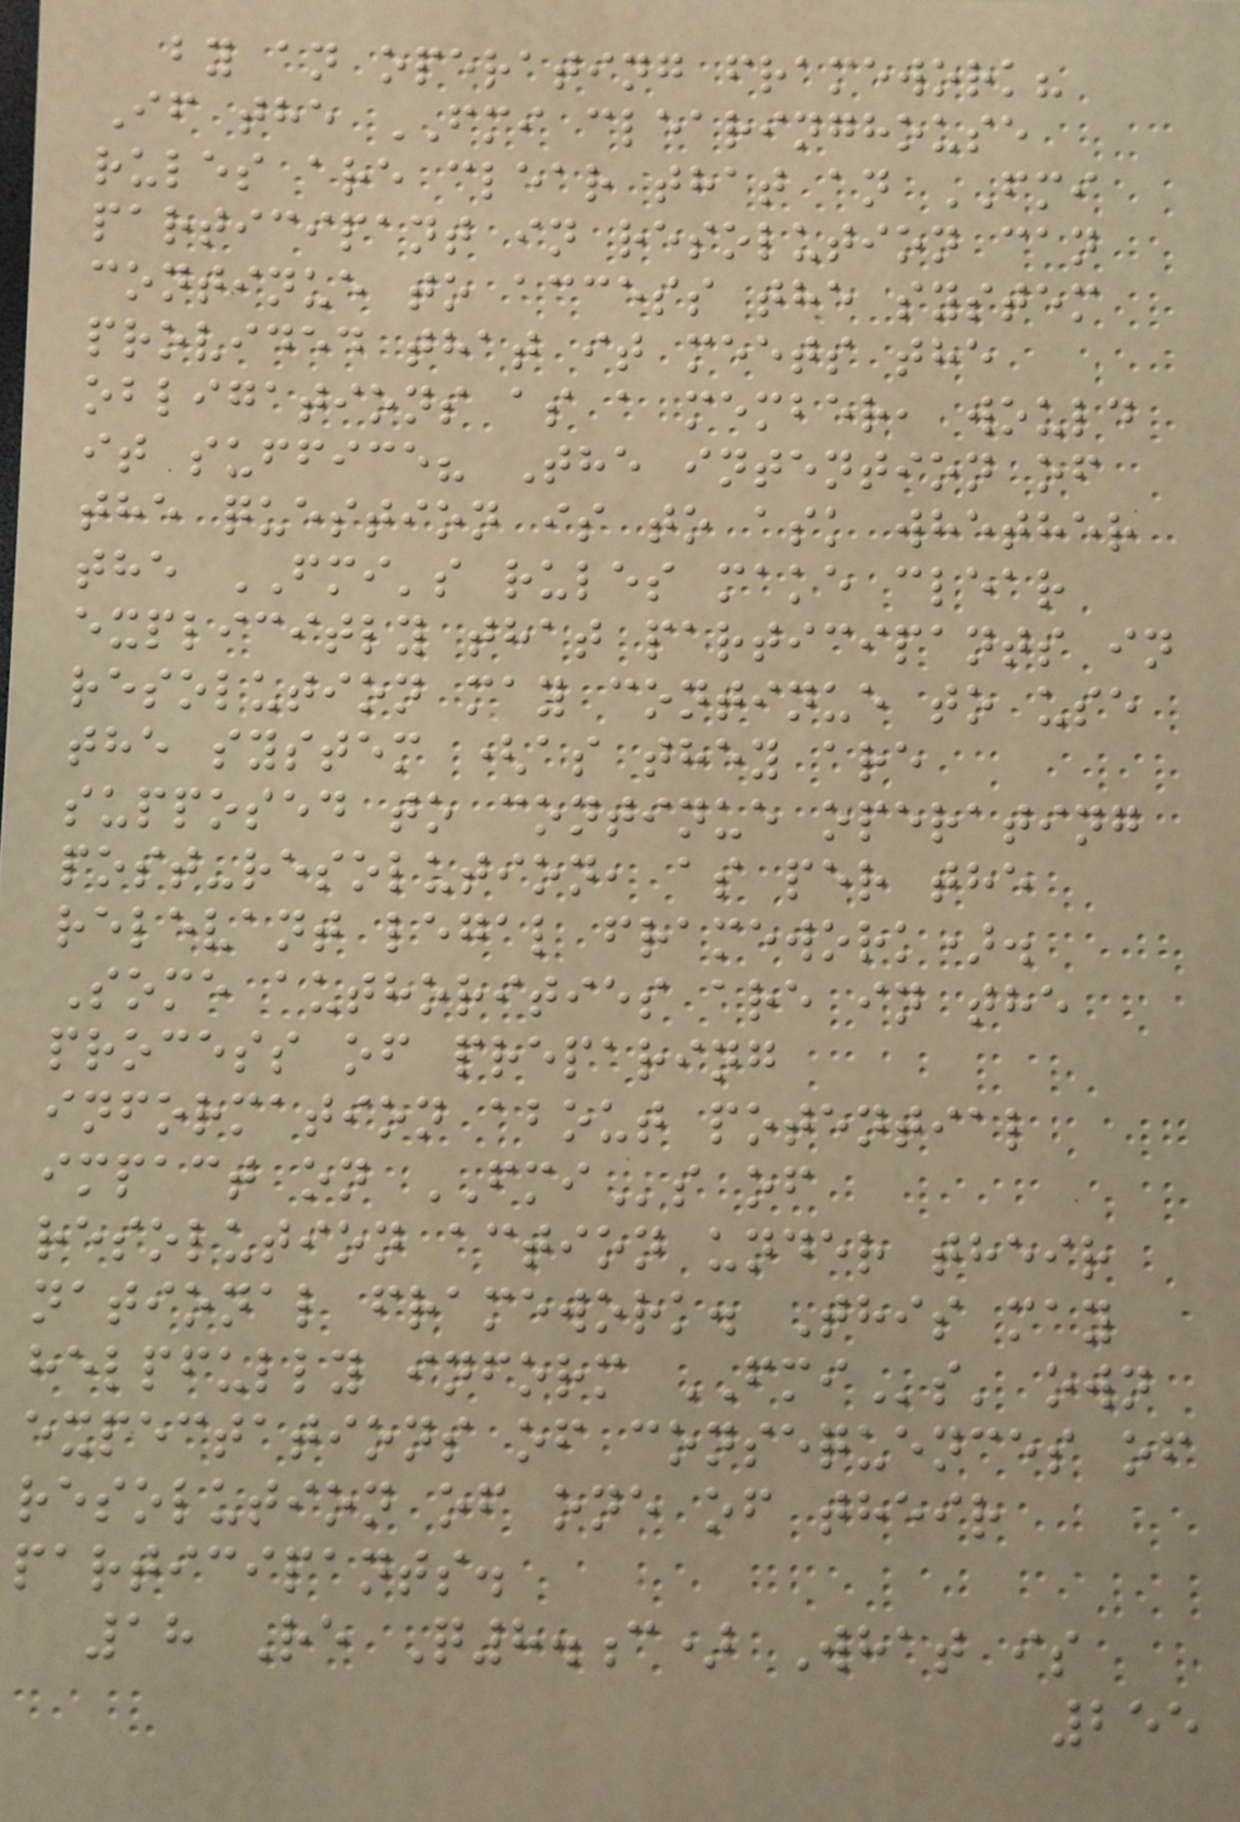by an operating framework?
If the FMI clearinghouse
rules are clear that an FMI
participant in resolution can
continue to access the system
provided that it meets the
obligations as a member, would
it suffice? The intention of
the question is to ask whether
the FMI's rules make clear
explicitly that participants in
resolution may continue to use
the system (as they are
supposed to continue operating
post-resolution, as per the
relevant legal framework).
Some authorities are in the
process of preparing
information about potential
impact on FMIs of
resolution action under their
national framework. This may
helpfully inform FMIs' own
expectations of consequences of
resolution of one of their
participants.
18 Re Q8.c) What is
255
